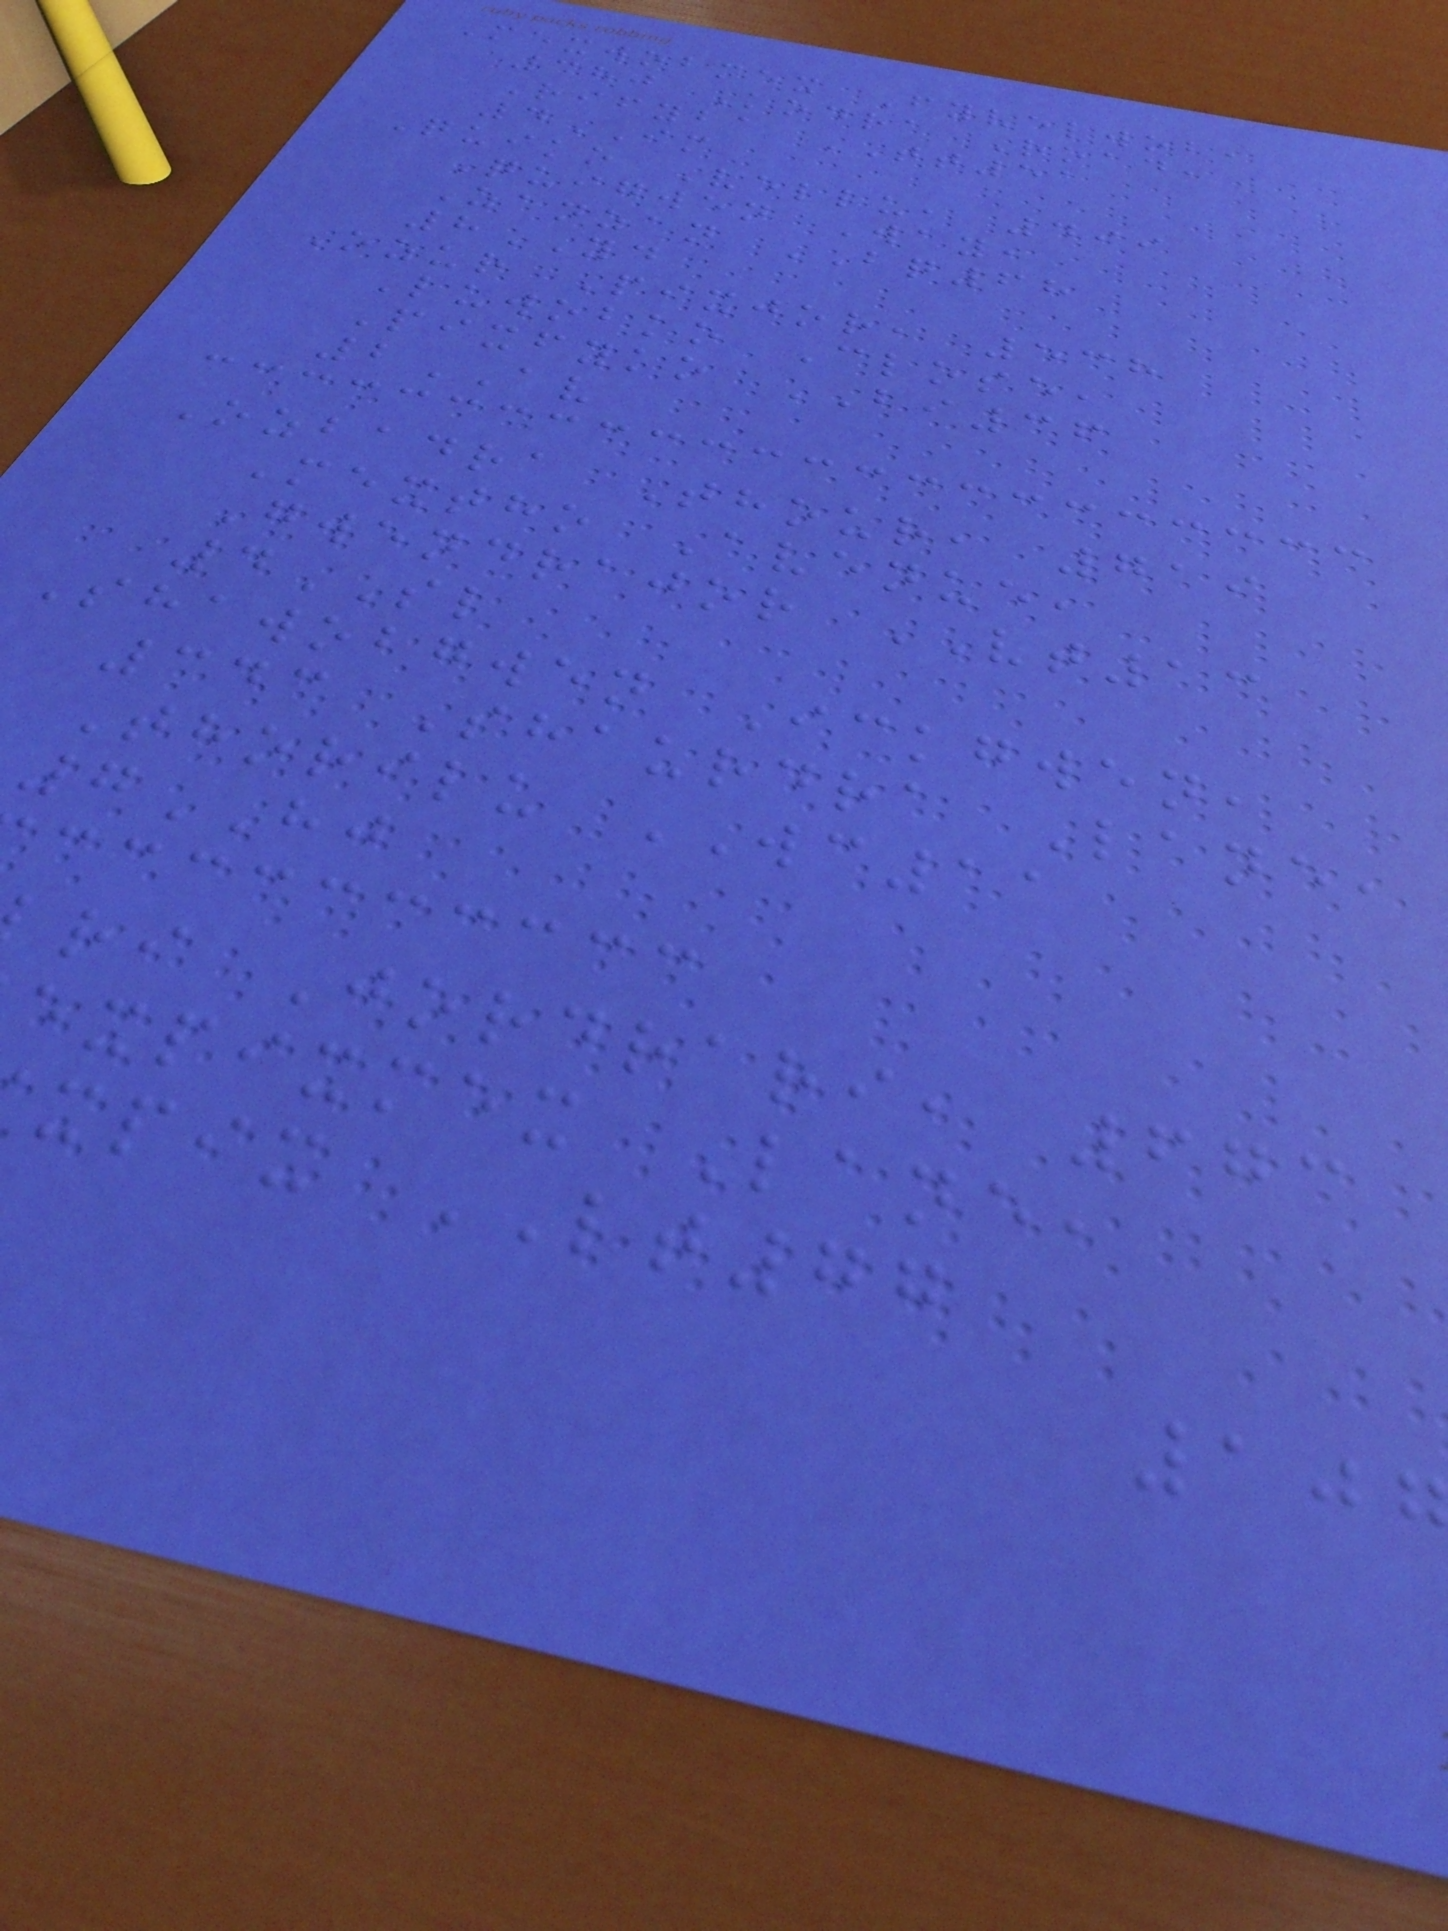Mexwobmex Fyvelwob,
380 Kodra Road,
Rifyba TT51
4IM
Quiko Vellu, 499
Quigwen Way,
Zanzan BQ68
8YD
Ozur Pixjor, 538
Luwobko Close,
Pixfyko BI36
2AV
Ozbadra Thour, 719
Mextho Avenue,
Gwendrajor VT13
4SL
Shawobgwen Ickgwen,
343 Shaurdra Lane,
Thorilu WC11
7HJ
ri Jordrari, 673
expixmex Lane,
xpix LT77
